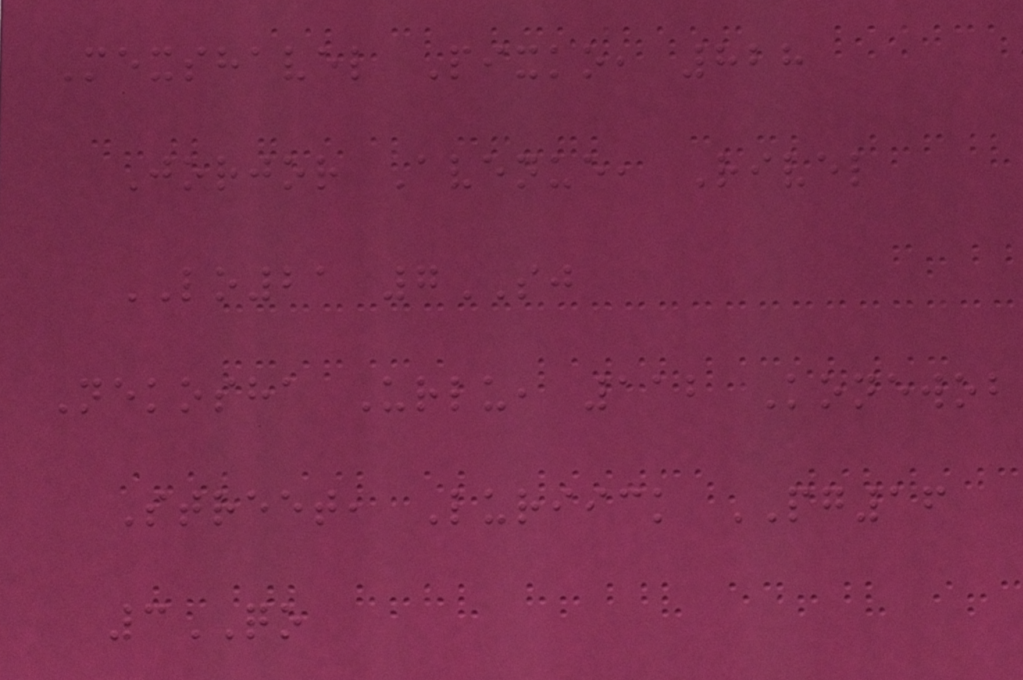Mexshavel Pixko, 828
Jorjor Avenue, Rivel
LO21 7SJ
Nekosha Urlu, 112 Konewob
Street, Luriick PG16
3QO
